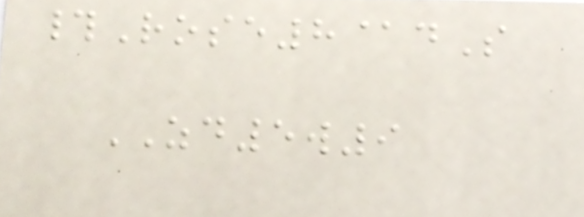#Rose8@dS
ZD5w9
